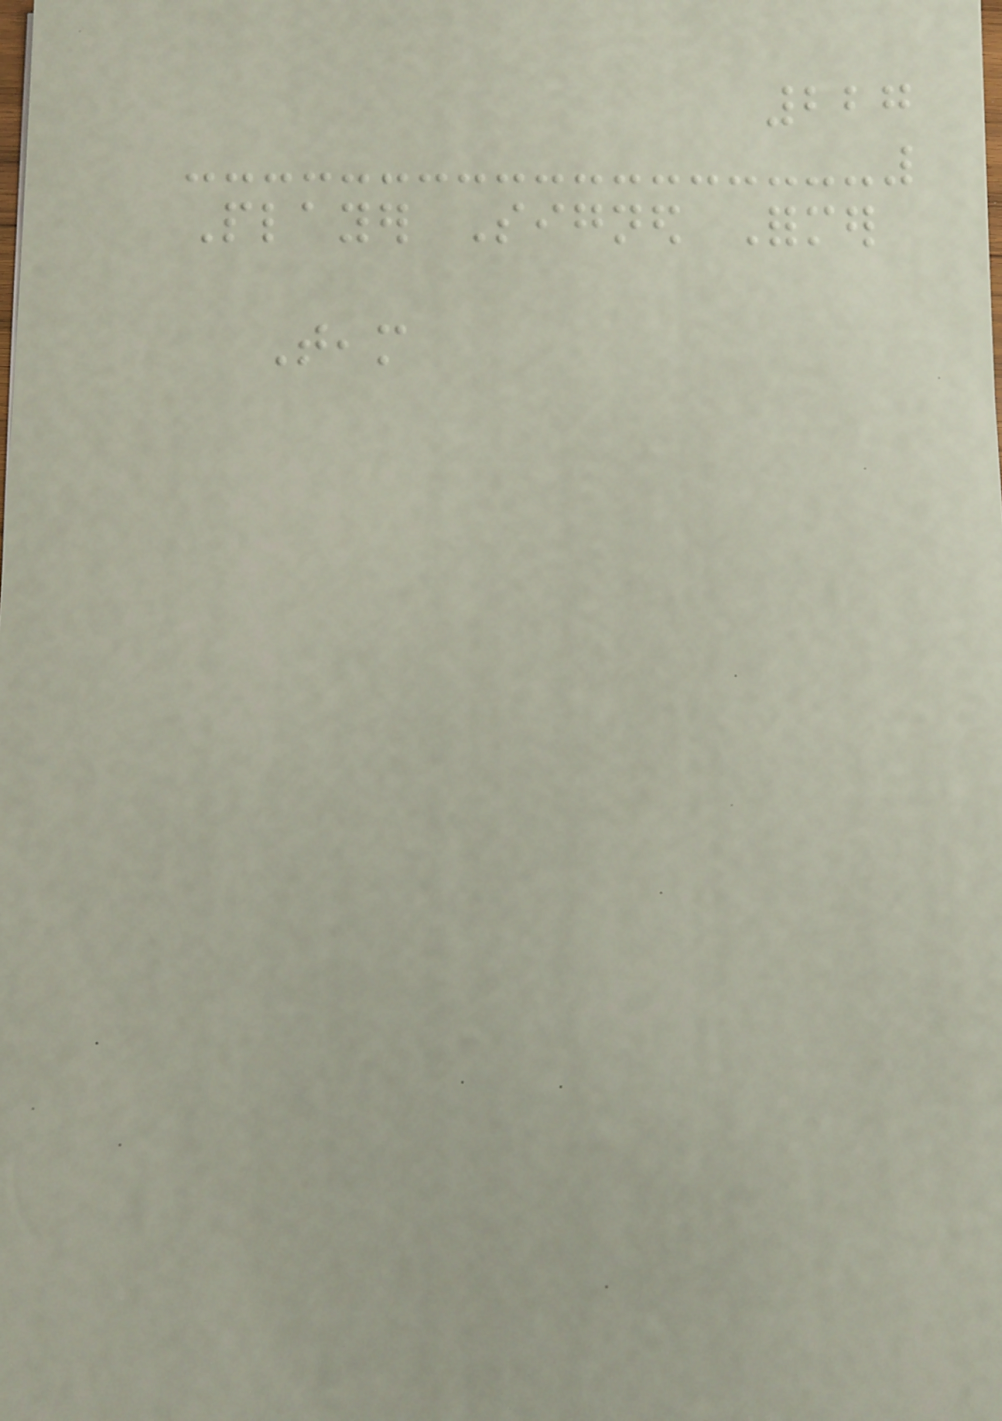227
Player Signed Former
Team
